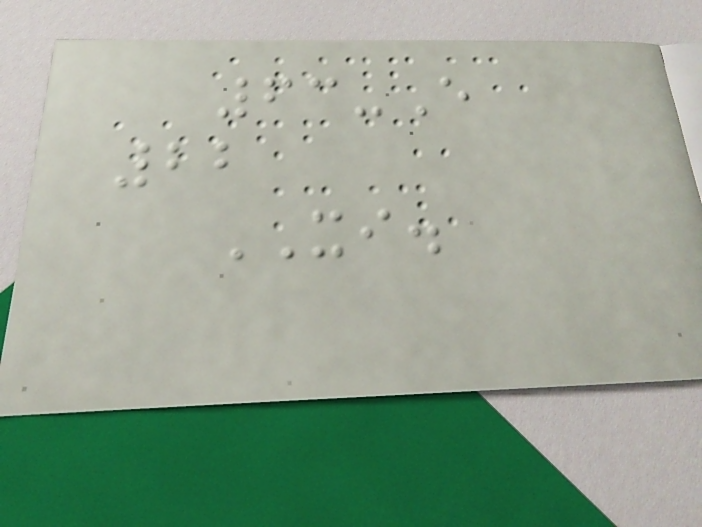63-E
22
XI.
